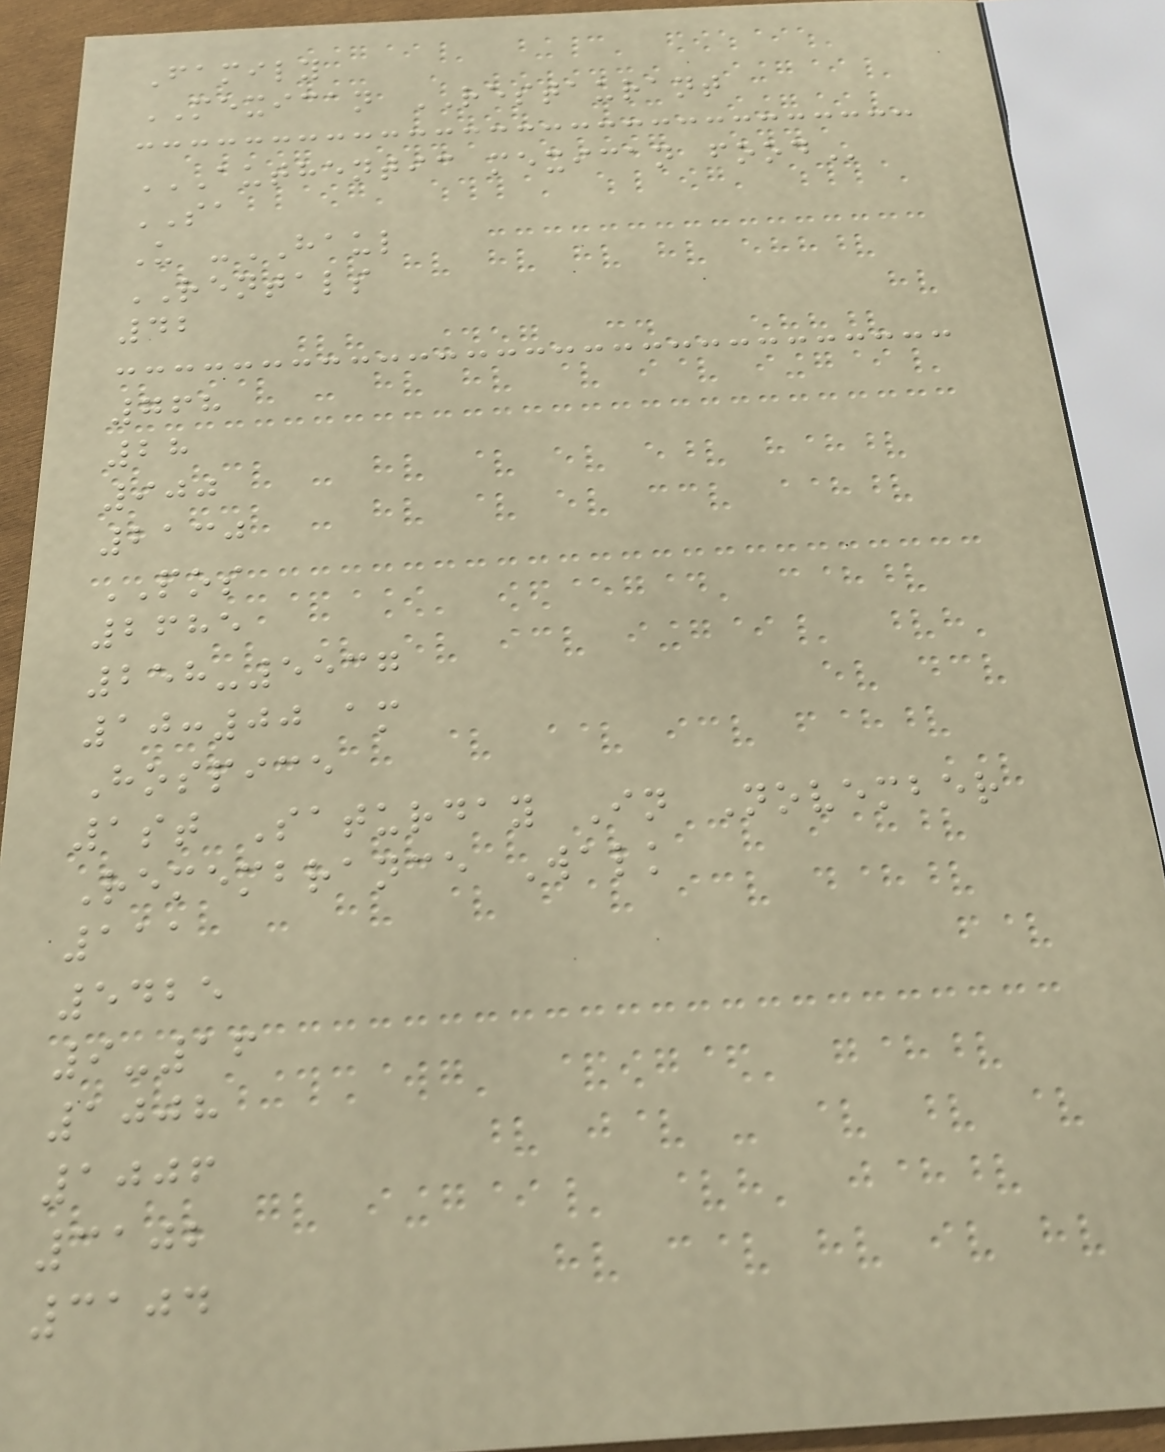Family
MEXICAN RESTAURANT
AUTHENTIC MEXICAN FOOD
SA
U -HAUL
RENTALS
42
768
28
900
2130
POS
2685
258-5537
10:00 am
Hospice
1st Saturday In November
Remembrance Walk
111
5425
9-16
1008
1006
3102
3104
